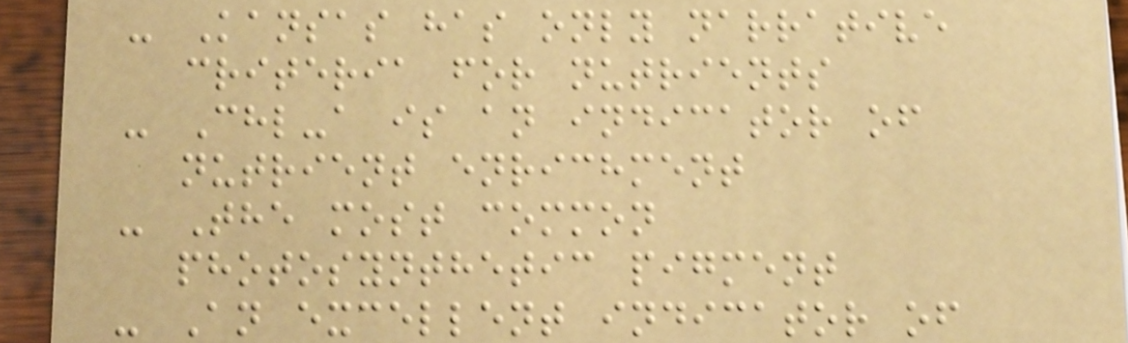- Kansas has only narrative
criteria for nutrients
- Chl-a is an indicator of
nutrient enrichment
- The most common
photosynthetic pigment
- An excellent indicator of
